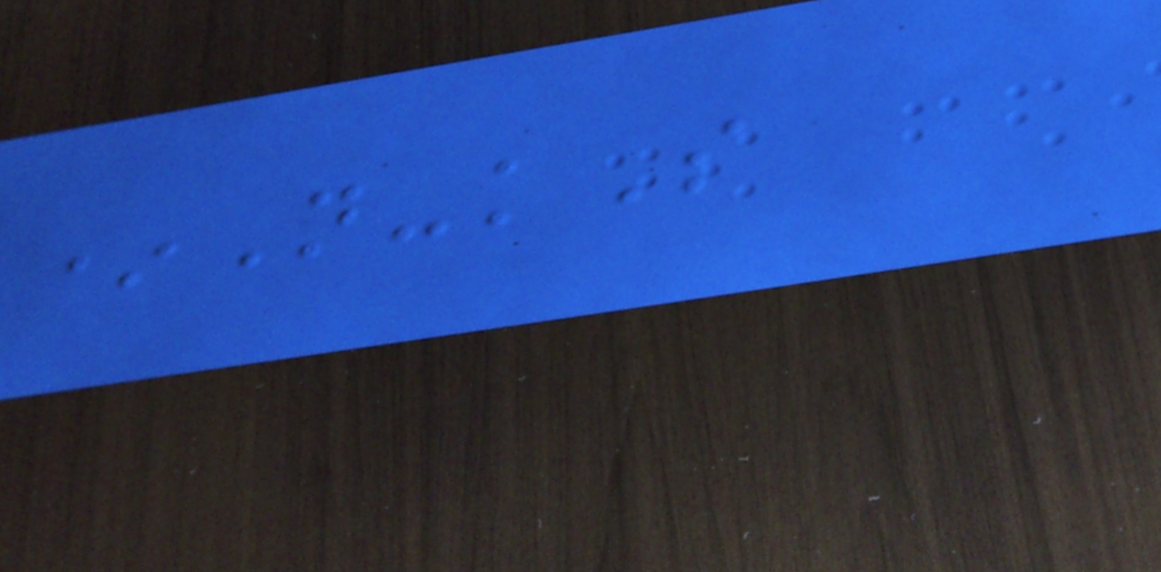*N-kS
